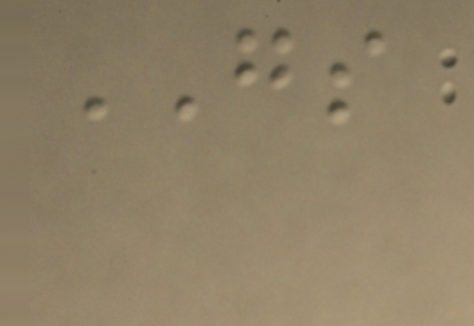GS
